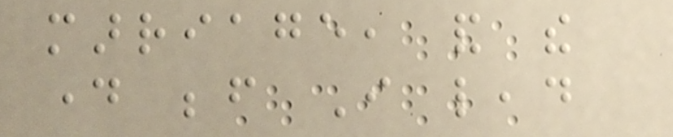marriage, and the
day before I lead
